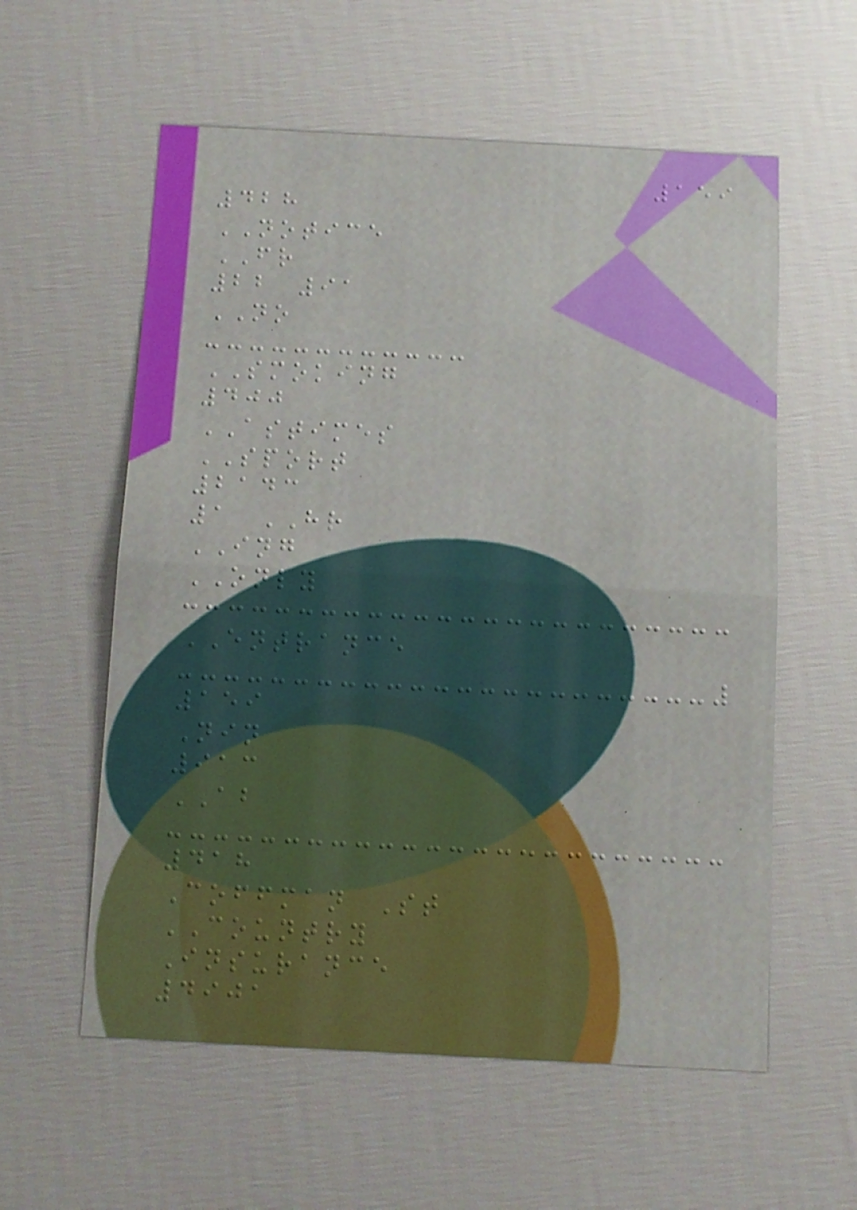159
428
NOTICE
FR
22 91
NO
SMOKING
400
ASTIMES
SPORT
2143
1 HR
ING
ONLY
ENTRANCE
159
Nin
913
AB
418
Coffman St
COUNTRY
Insurance
4901
